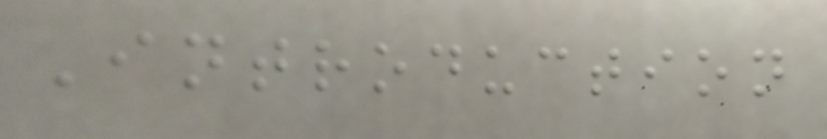Introduction
